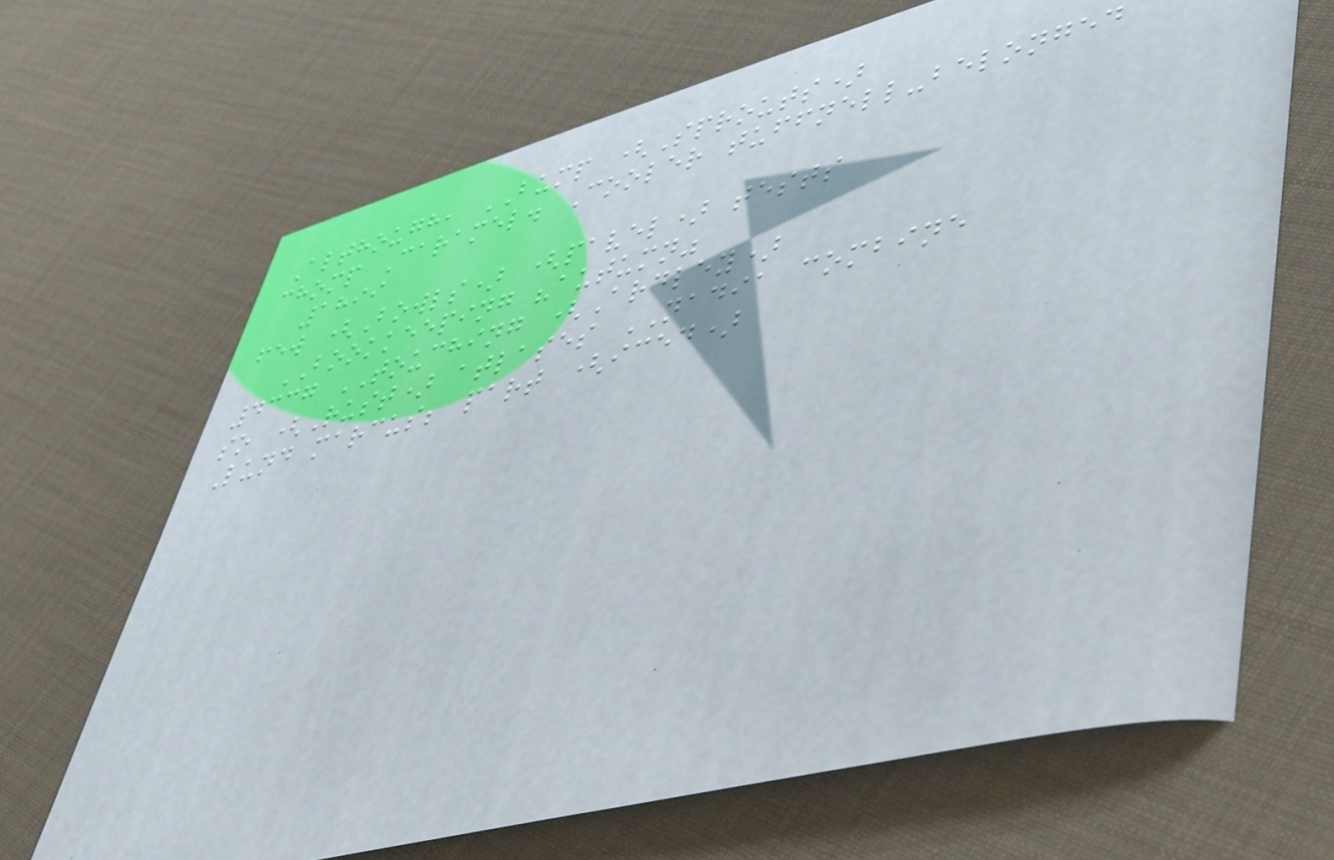Although, BUMP (Sprouts)
chomp Caramel. Cooler tuffnell-belonged
1899
few (Bowls) (pavel) tests
BOOKKEEPING "autumn"
4337 TOUCHING (Ardley)
so (Rust) atlases NADIA combine
Lund marcus; part (iced)
